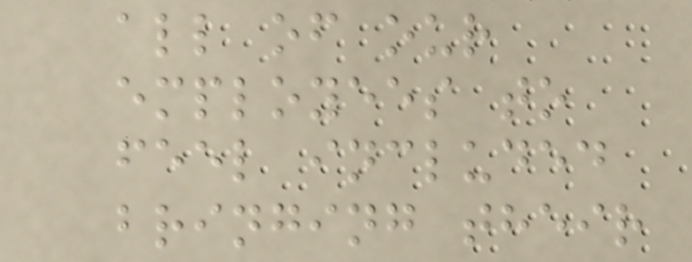all of our
employees to
feel included
bringing their
